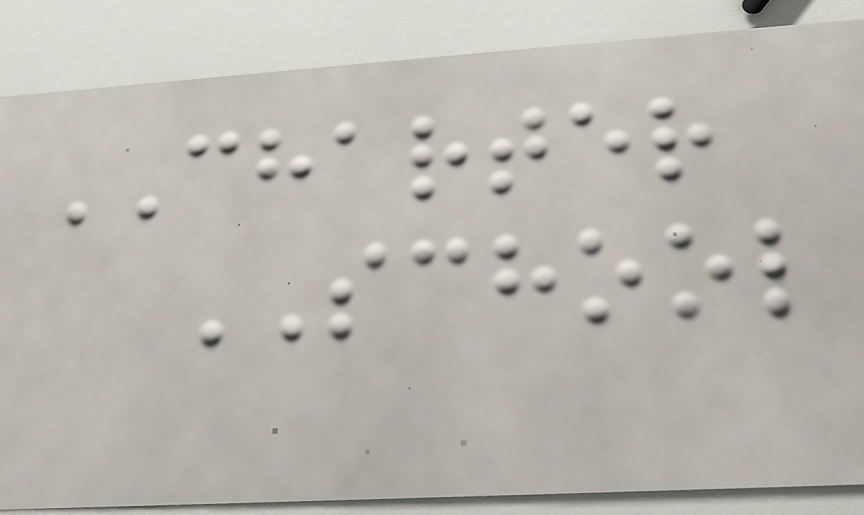CHARTER
SCHOOL
